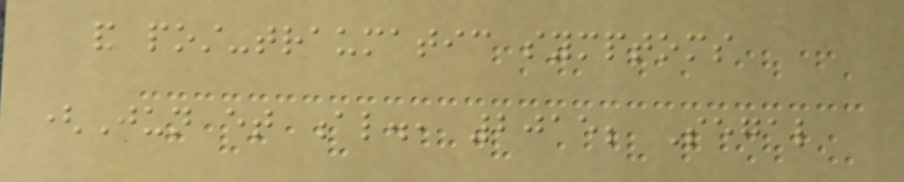and post-traumatic symptoms
(Jun et al., 2015; Segal
